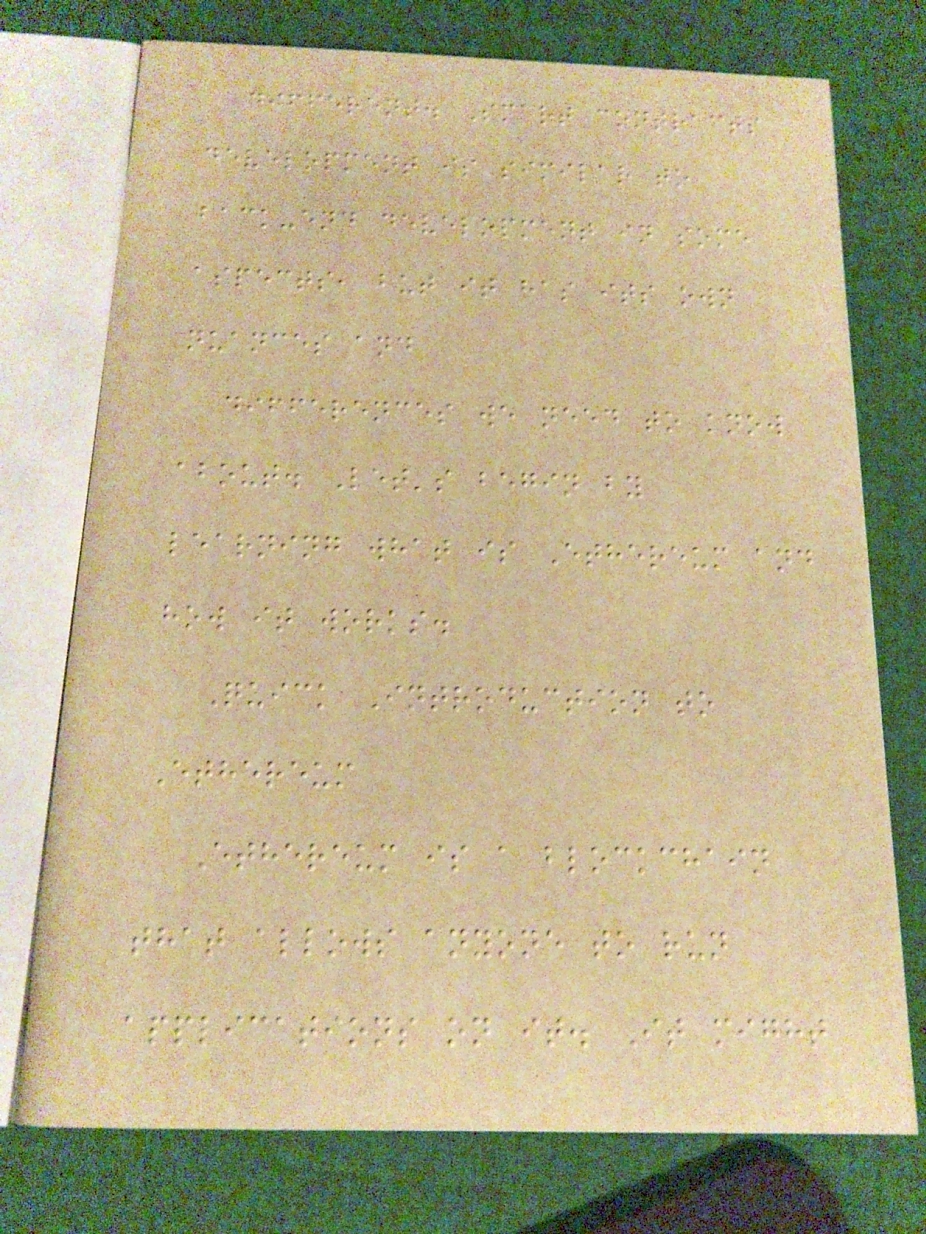different. Smart contracts
development is similar to
back-end development in some
aspects, but it has its own
nuances and
differences we need to know
about. Let's begin by
learning what is Ethereum and
how it works.
Quick Introduction to
Ethereum
Ethereum is a blockchain
that allows anyone to run
applications on it. It might
